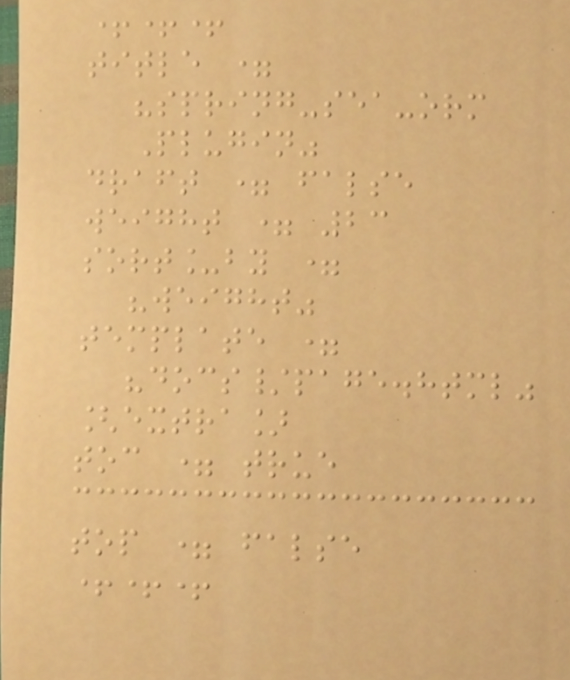+++
title =
"spring-sea-orm
Plugin"
draft = false
weight = 23
sort_by =
"weight"
template =
"docs/page.html"
[extra]
toc = true
top = false
+++
